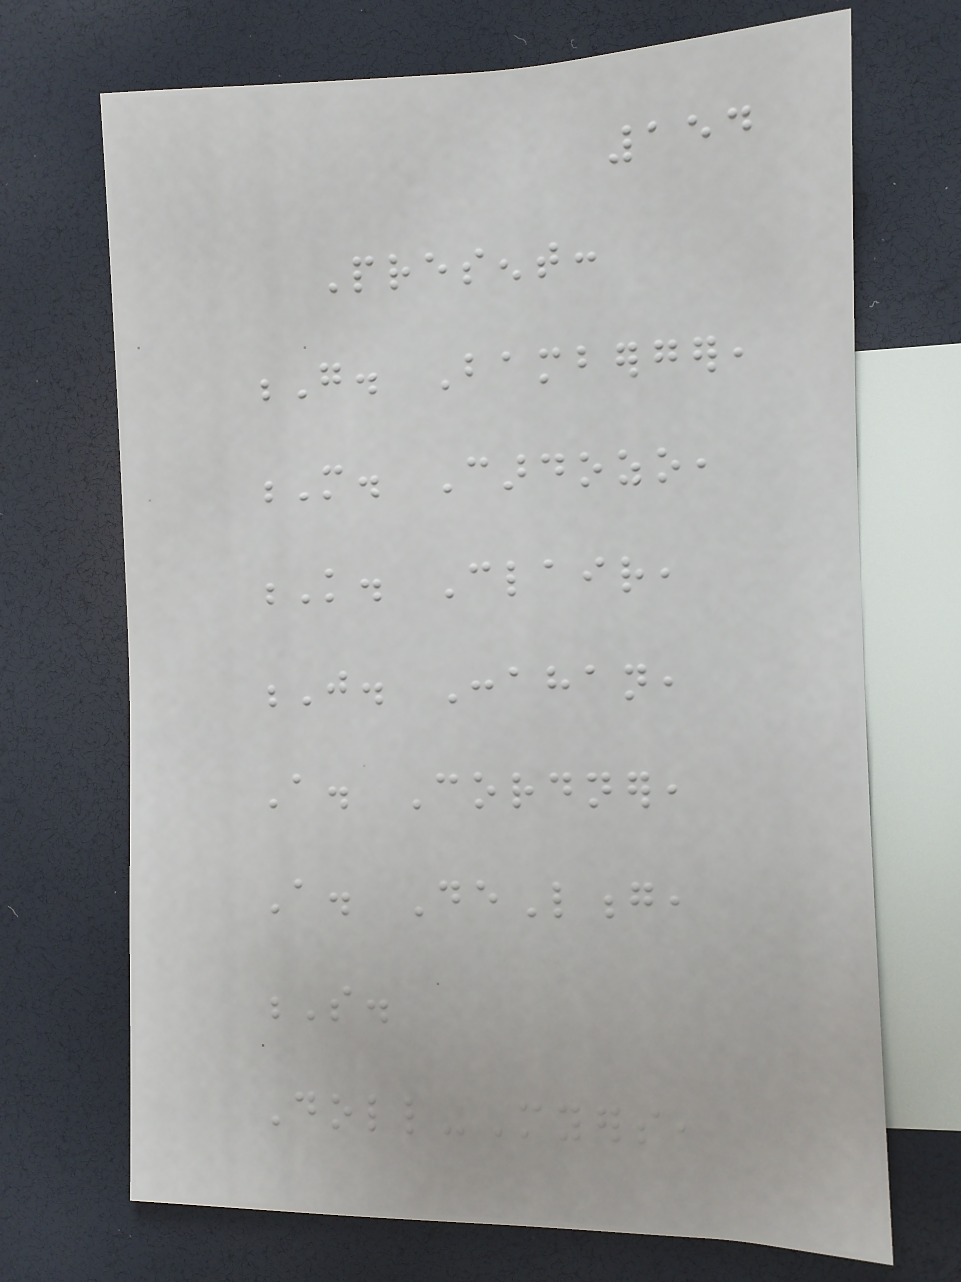154
Present:
G. Bamberger,
M. Cardozo,
K. Clair,
J. Conahan,
A. Cordner,
A. DeLong,
S.
Doll-Myers,
